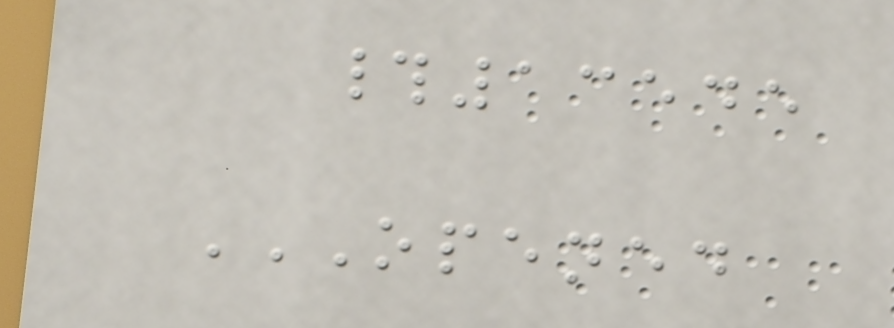#13545
OPENED
